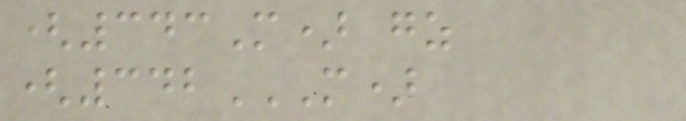(343M) gz
(342M)
